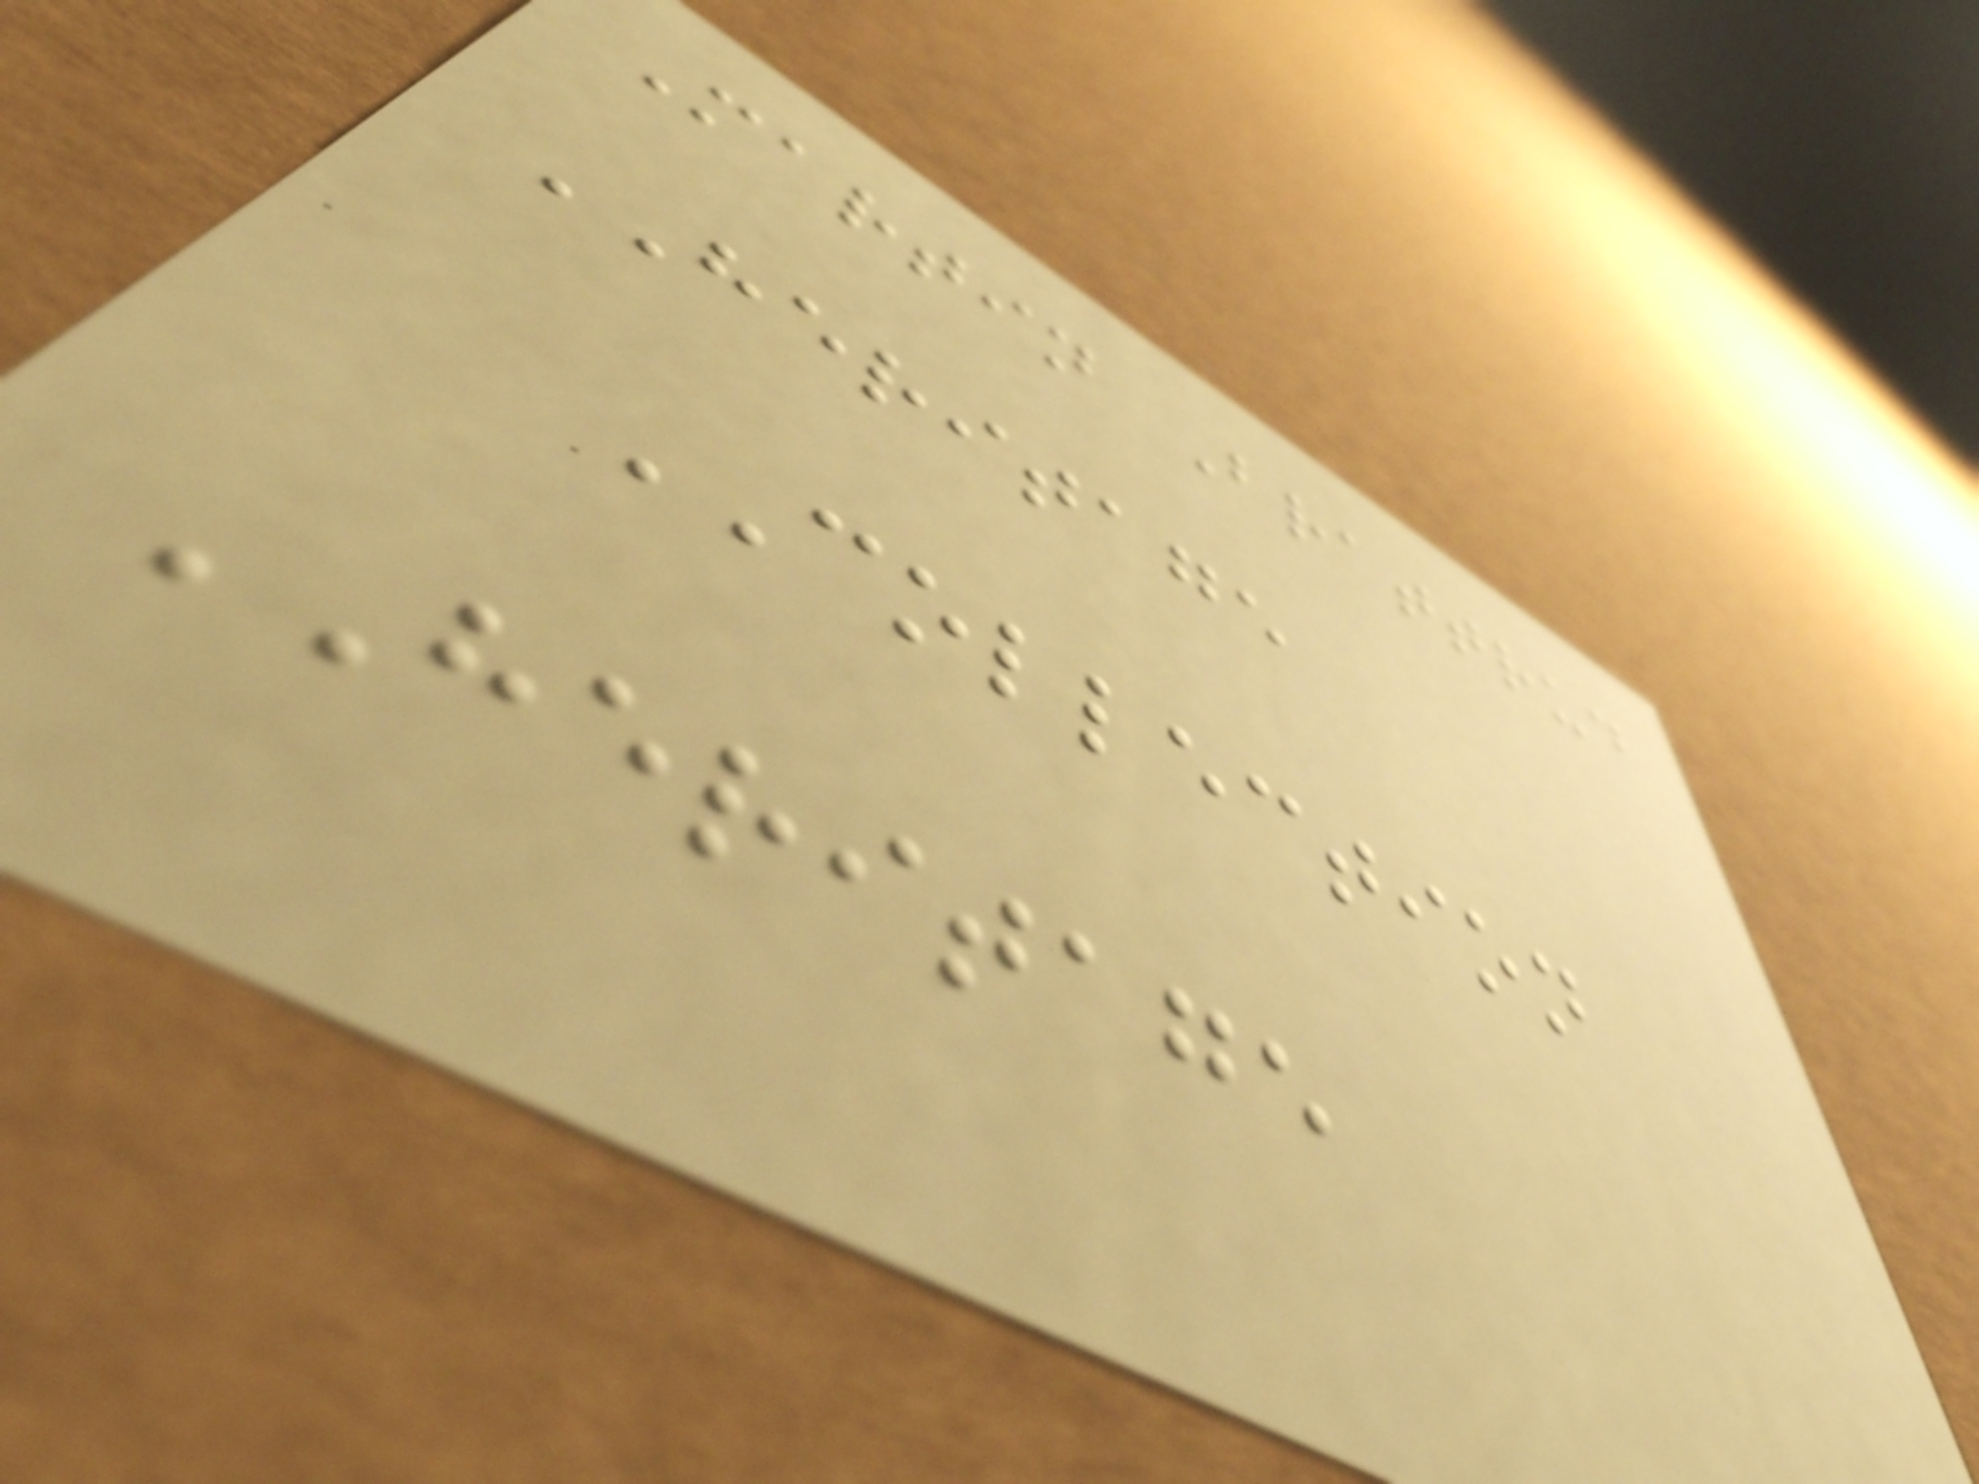Martin Brattrud
HERITAGE
COLLECTION
HERITAGE
